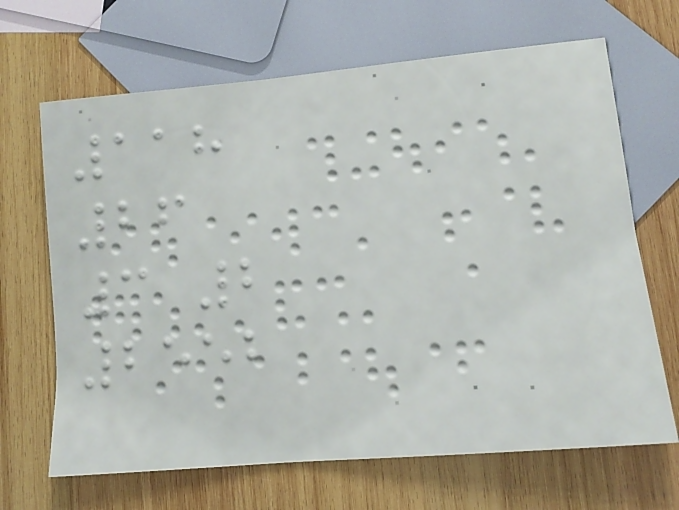118
26
3 2
2552
